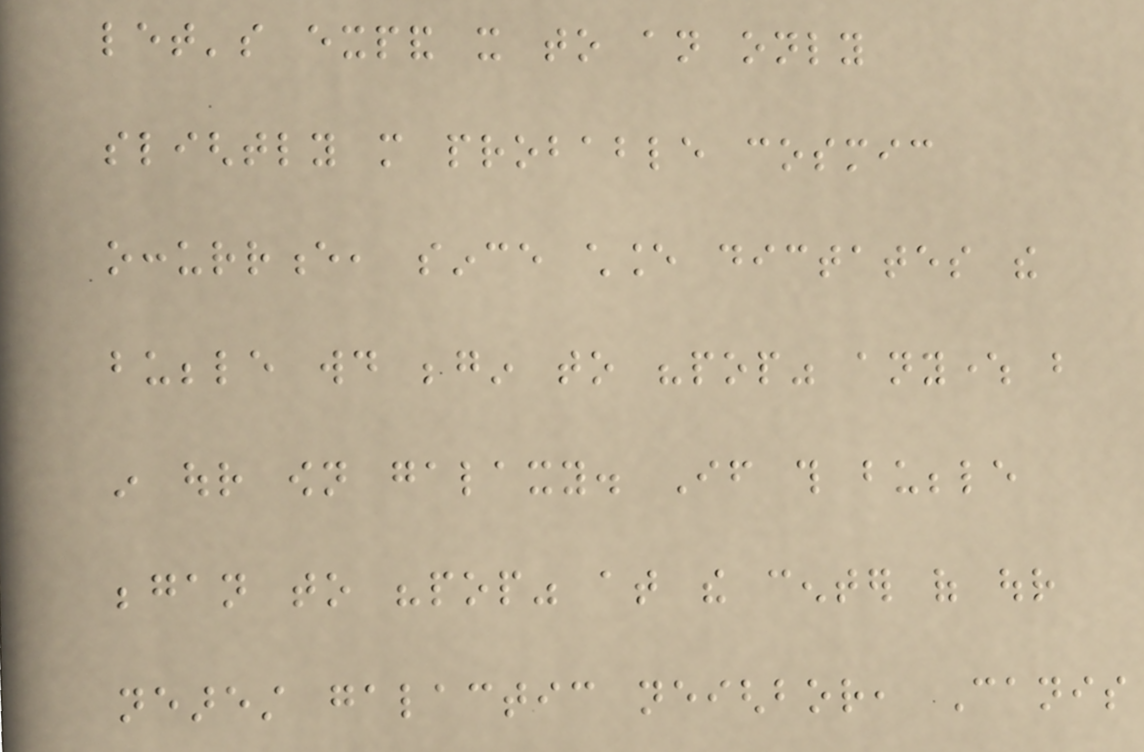let's expand it to an only
slightly more probable cosmic
occurrence, since chance dictates the
bubble would begin to "pop" anywhere but
in our own galaxy. If this bubble
began to "pop" at the center of our
nearest galactic neighbor, Canis
